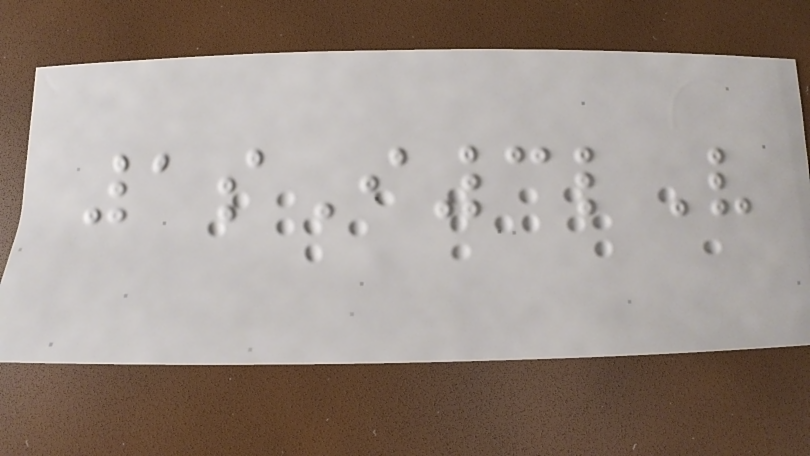1sI3lV
